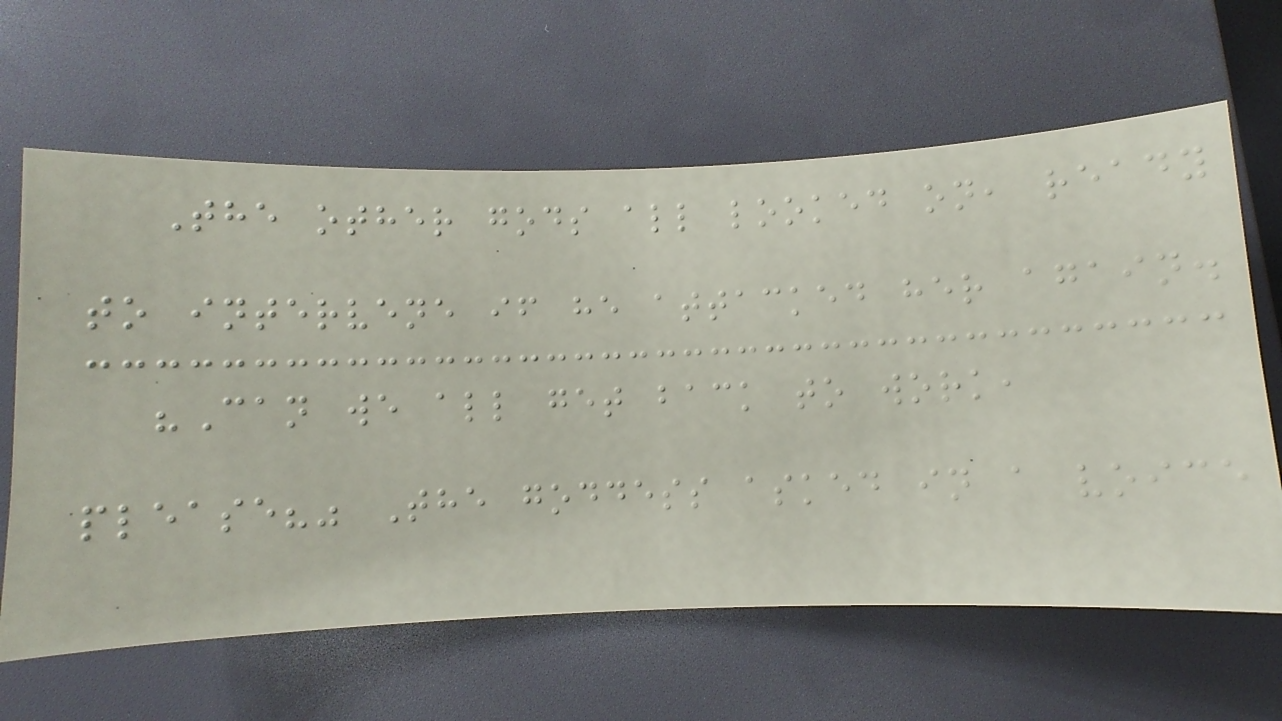The other gods all looked on, ready
to intervene if he attacked her again.
"Can we all get back to work,
please?" The goddess asked in a voice
